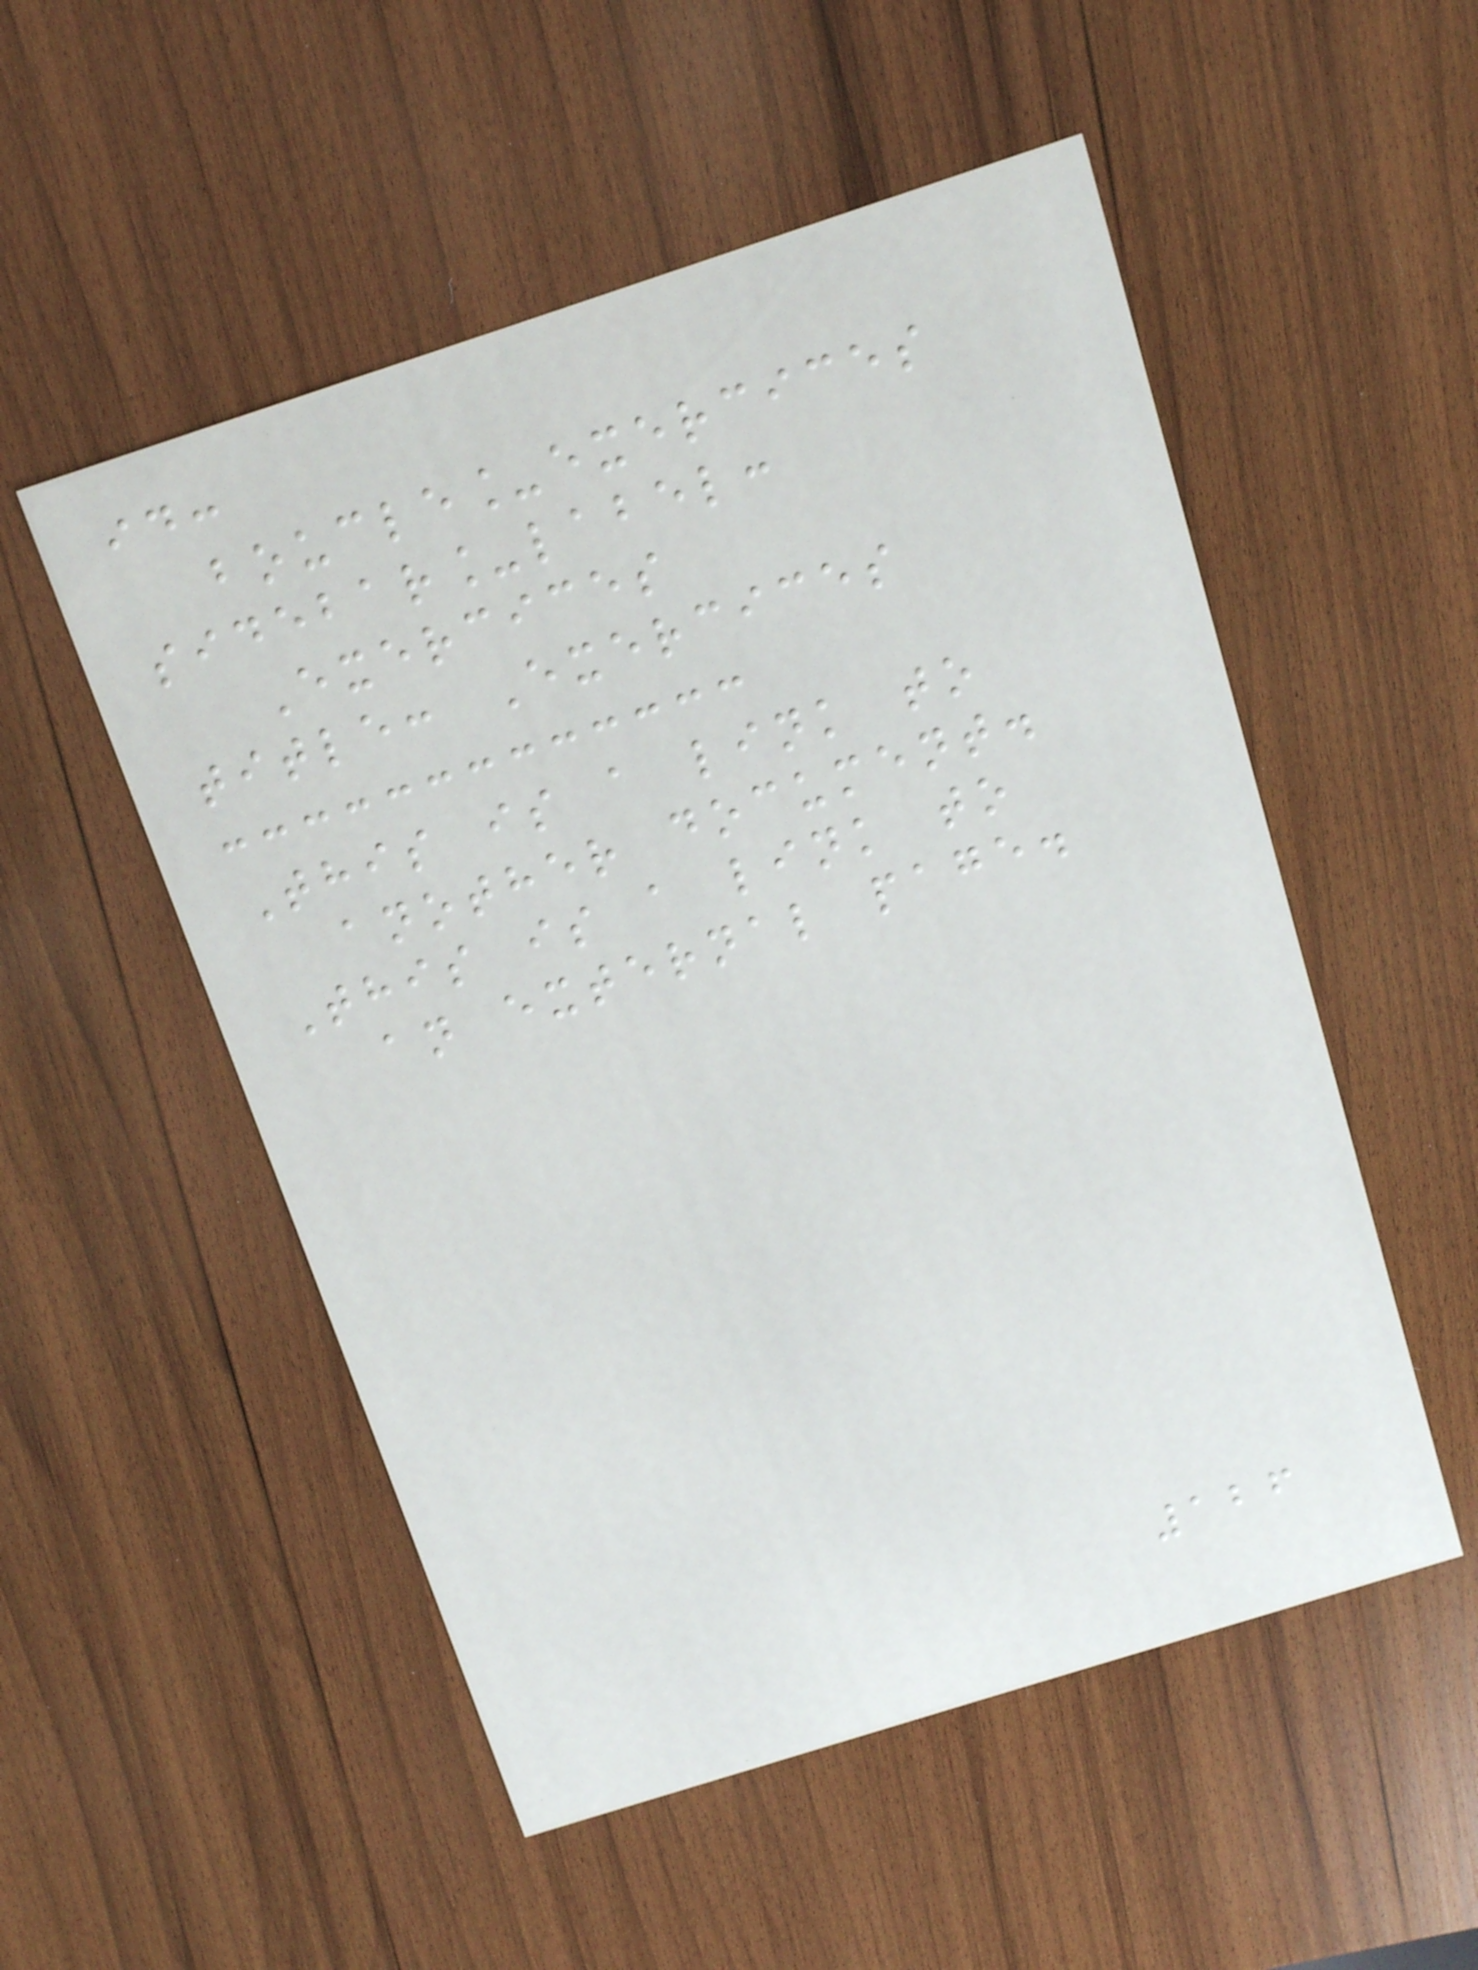id:
boucle_exercices
sidebar_label:
Exercices
title: Exercices
This is a link to
another document.
This is a link to
an external page.
126
